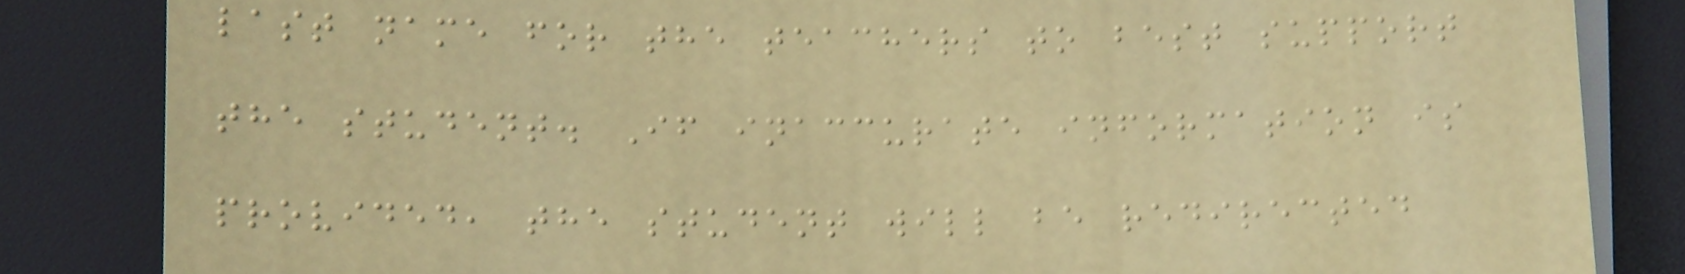last name for the teachers to best support
the student. If inaccurate information is
provided, the student will be redirected
